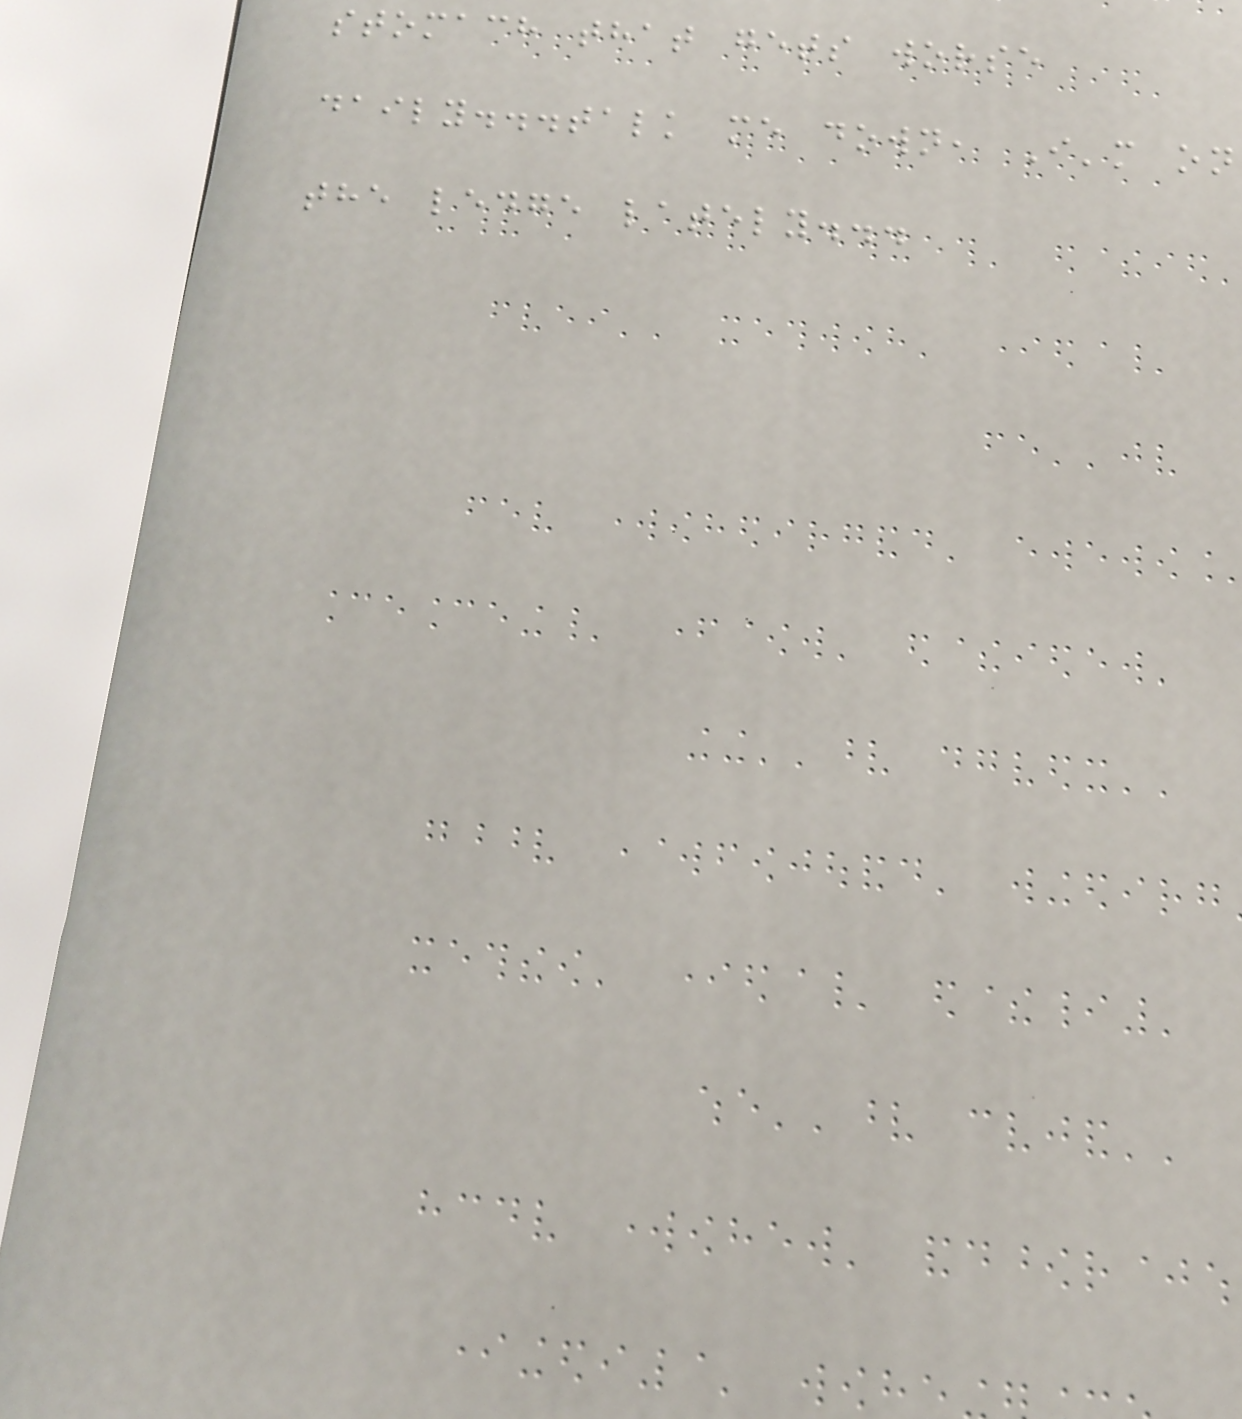stomach that gets worse
daily...talk me down, I'm on
the ledge lately...
